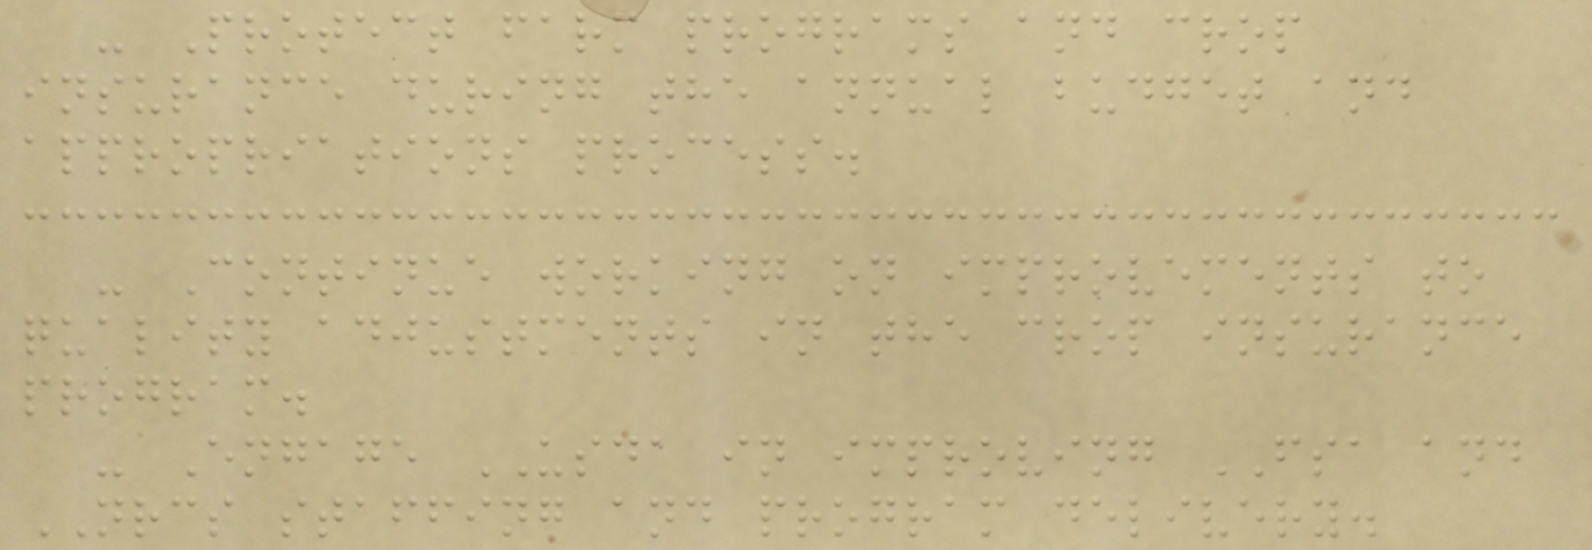- Protect farm programs and crop
insurance during the annual budget and
appropriations process.
- Continue working on improvements to
quality adjustments in the crop insurance
program.
- Engage USDA in improving FSA and
NRCS staffing and program delivery.
